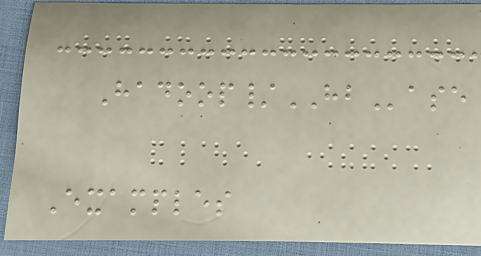Hadoop/HBase
Examples
